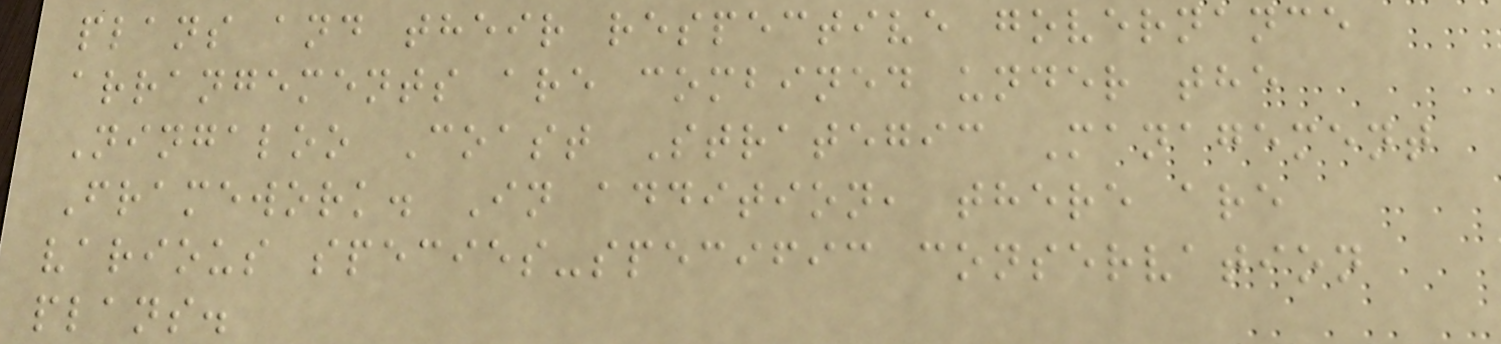plans and their respective governance
arrangements are combined under the
Ningaloo Coast Strategic Management
Framework. In addition, there are
various species-specific conservation
plans.
